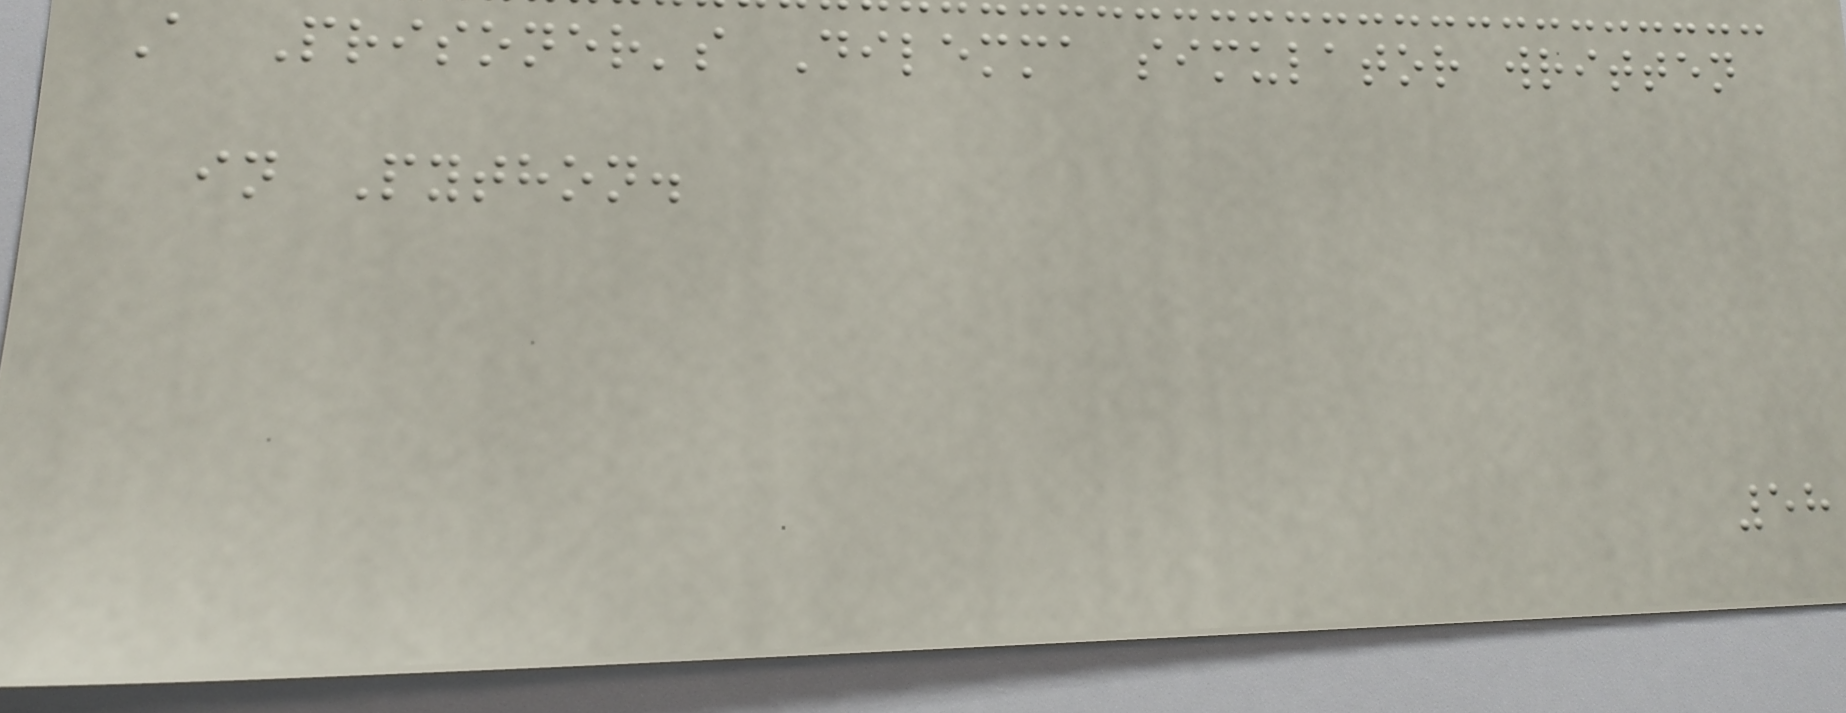A Prisoner's Dilemma simulator written
in Python.
58
